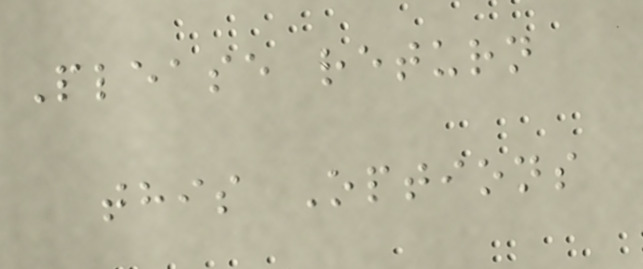Please return
this Options
